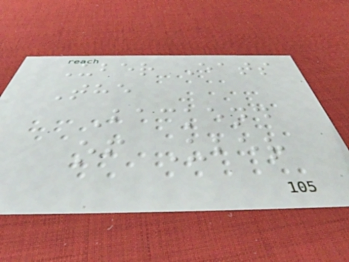Uber Eats
The
Backend
of Uber
